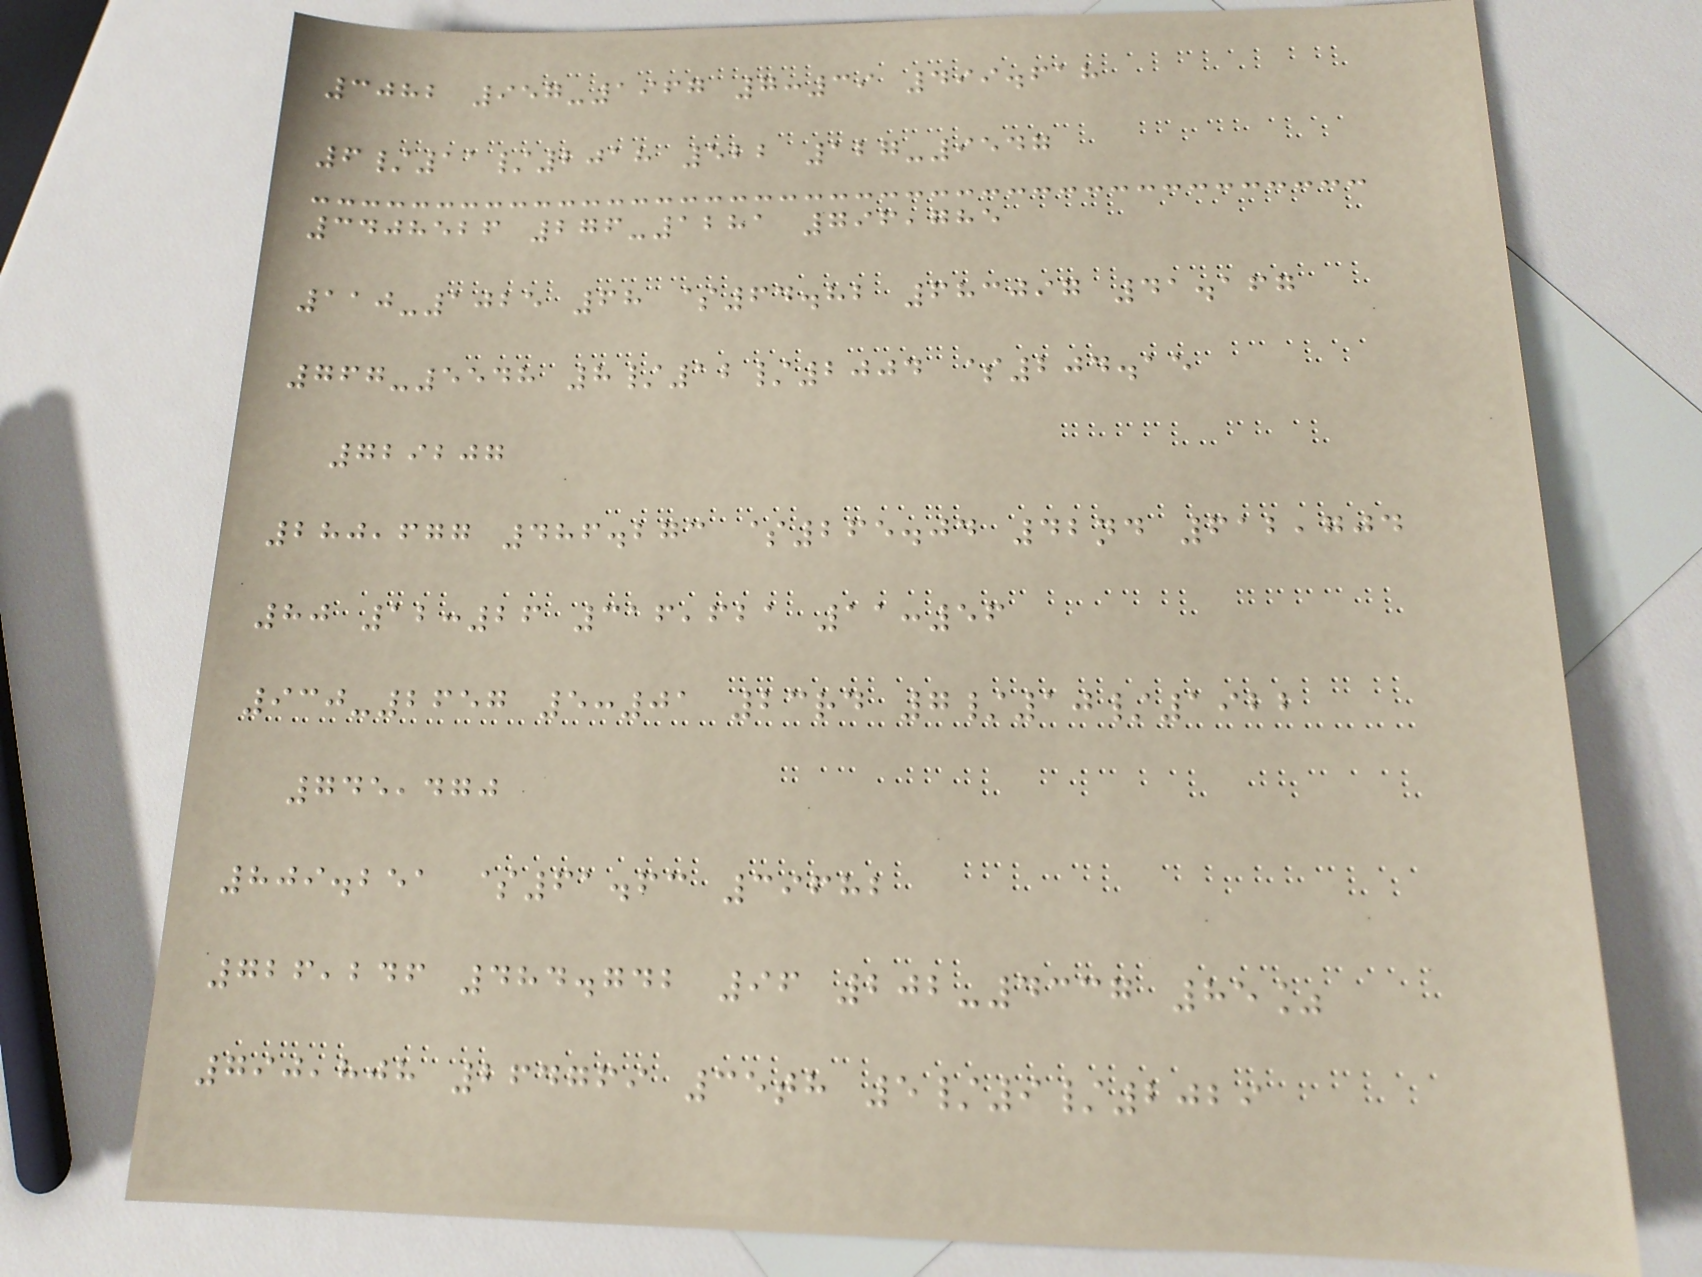3082 957-1967 7:39 499.618
6/11/2018 522 127-9547
3408526 276-1281 796,785
110-1025 68 $64.82 683097 41.167
767-5548 8/12/2004 $204.15
729207
280,677 486.273 $265.04 42nd 612,704
80 12:26 316,621 11:56
930-2657 5:01 23rd 7/10/1922
745,470
809.251 $61.63 39682
726,246 484.742 96 202-4337 85%
790,808 264769 35th 5/9/2029
